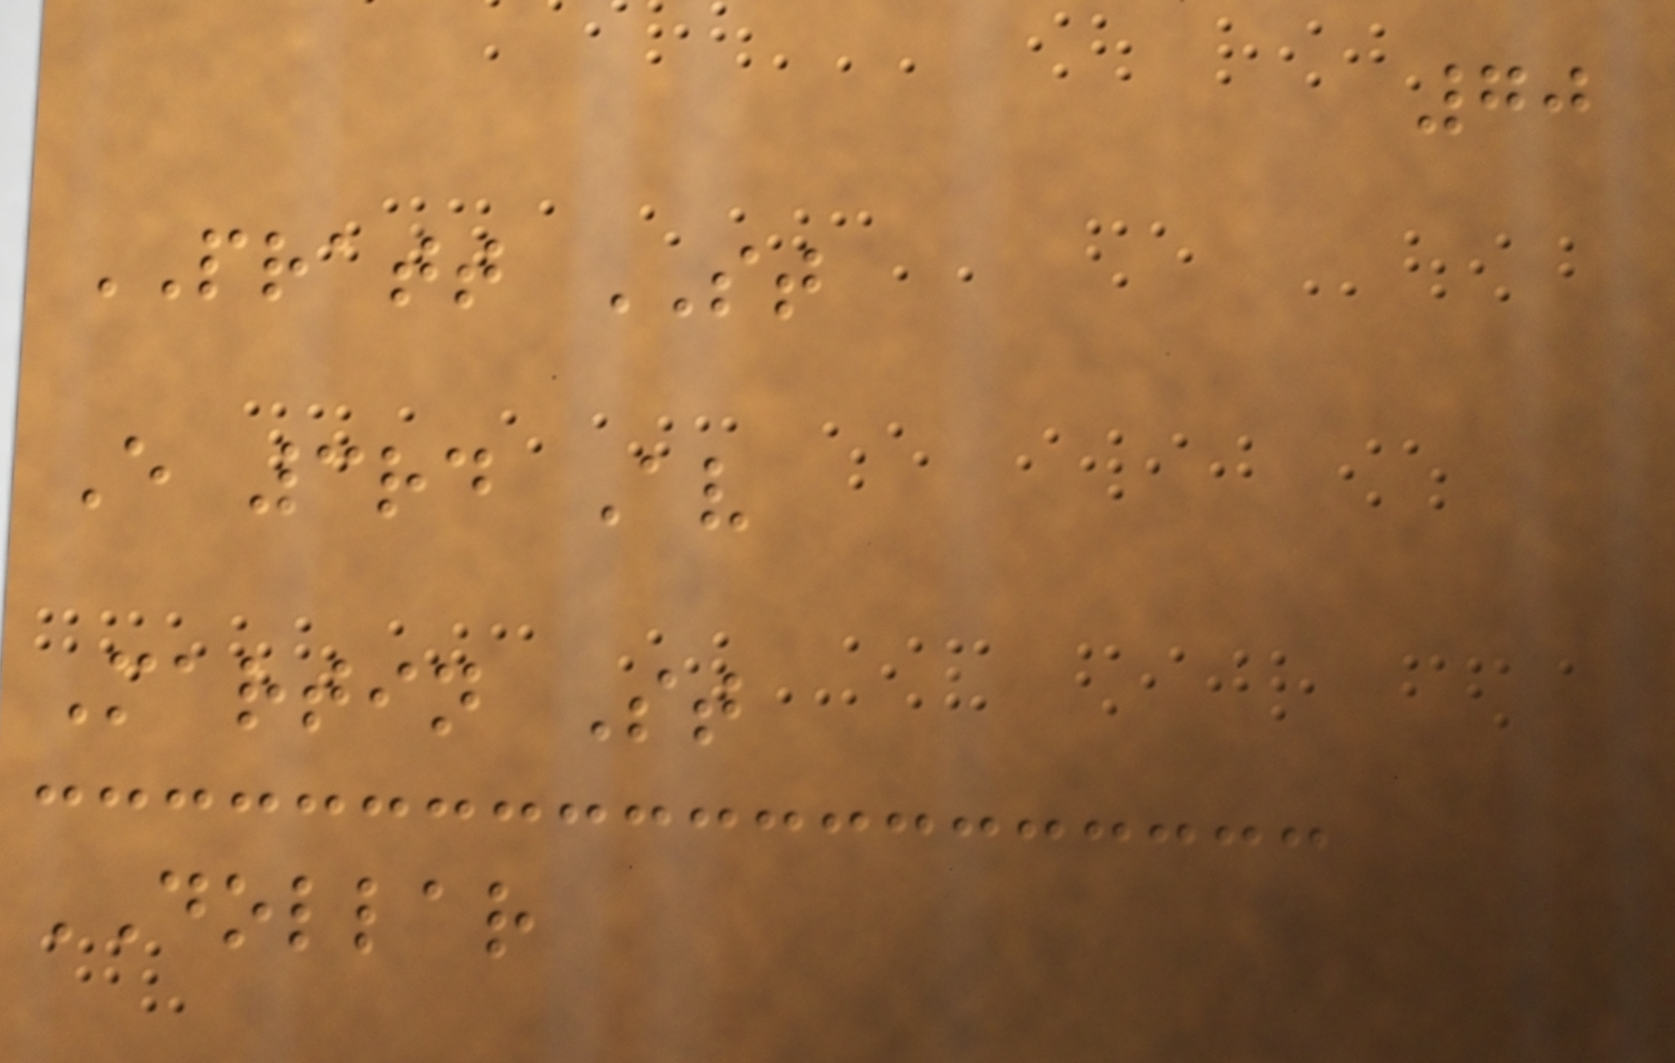70
PRATT ST
E 3rd Av
Martin St
DOLLAR
